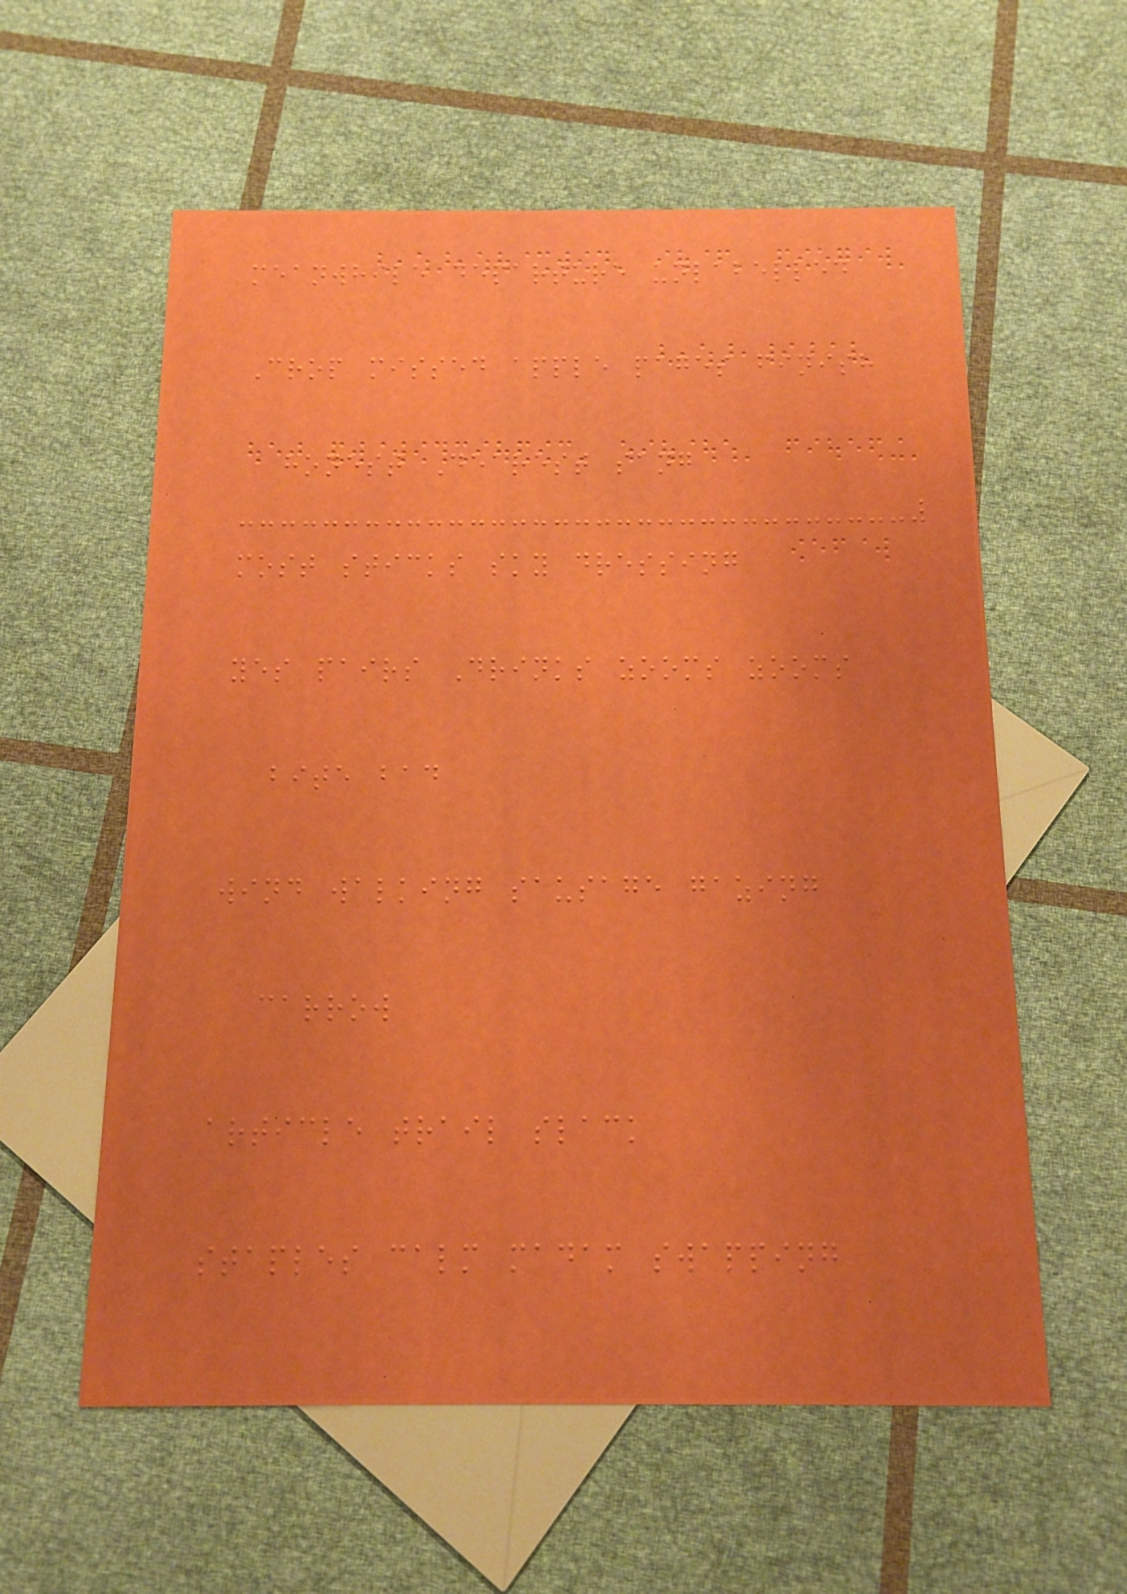meanwhile departure unlabelled
Crop missed apple pages finish
honest Dearest sang
most sticks sky dressing
yes pairs Drinks zooms zooms
bite bad
wind walking sausage gazing
carrow
article trail slack
staples calm madam swapping
